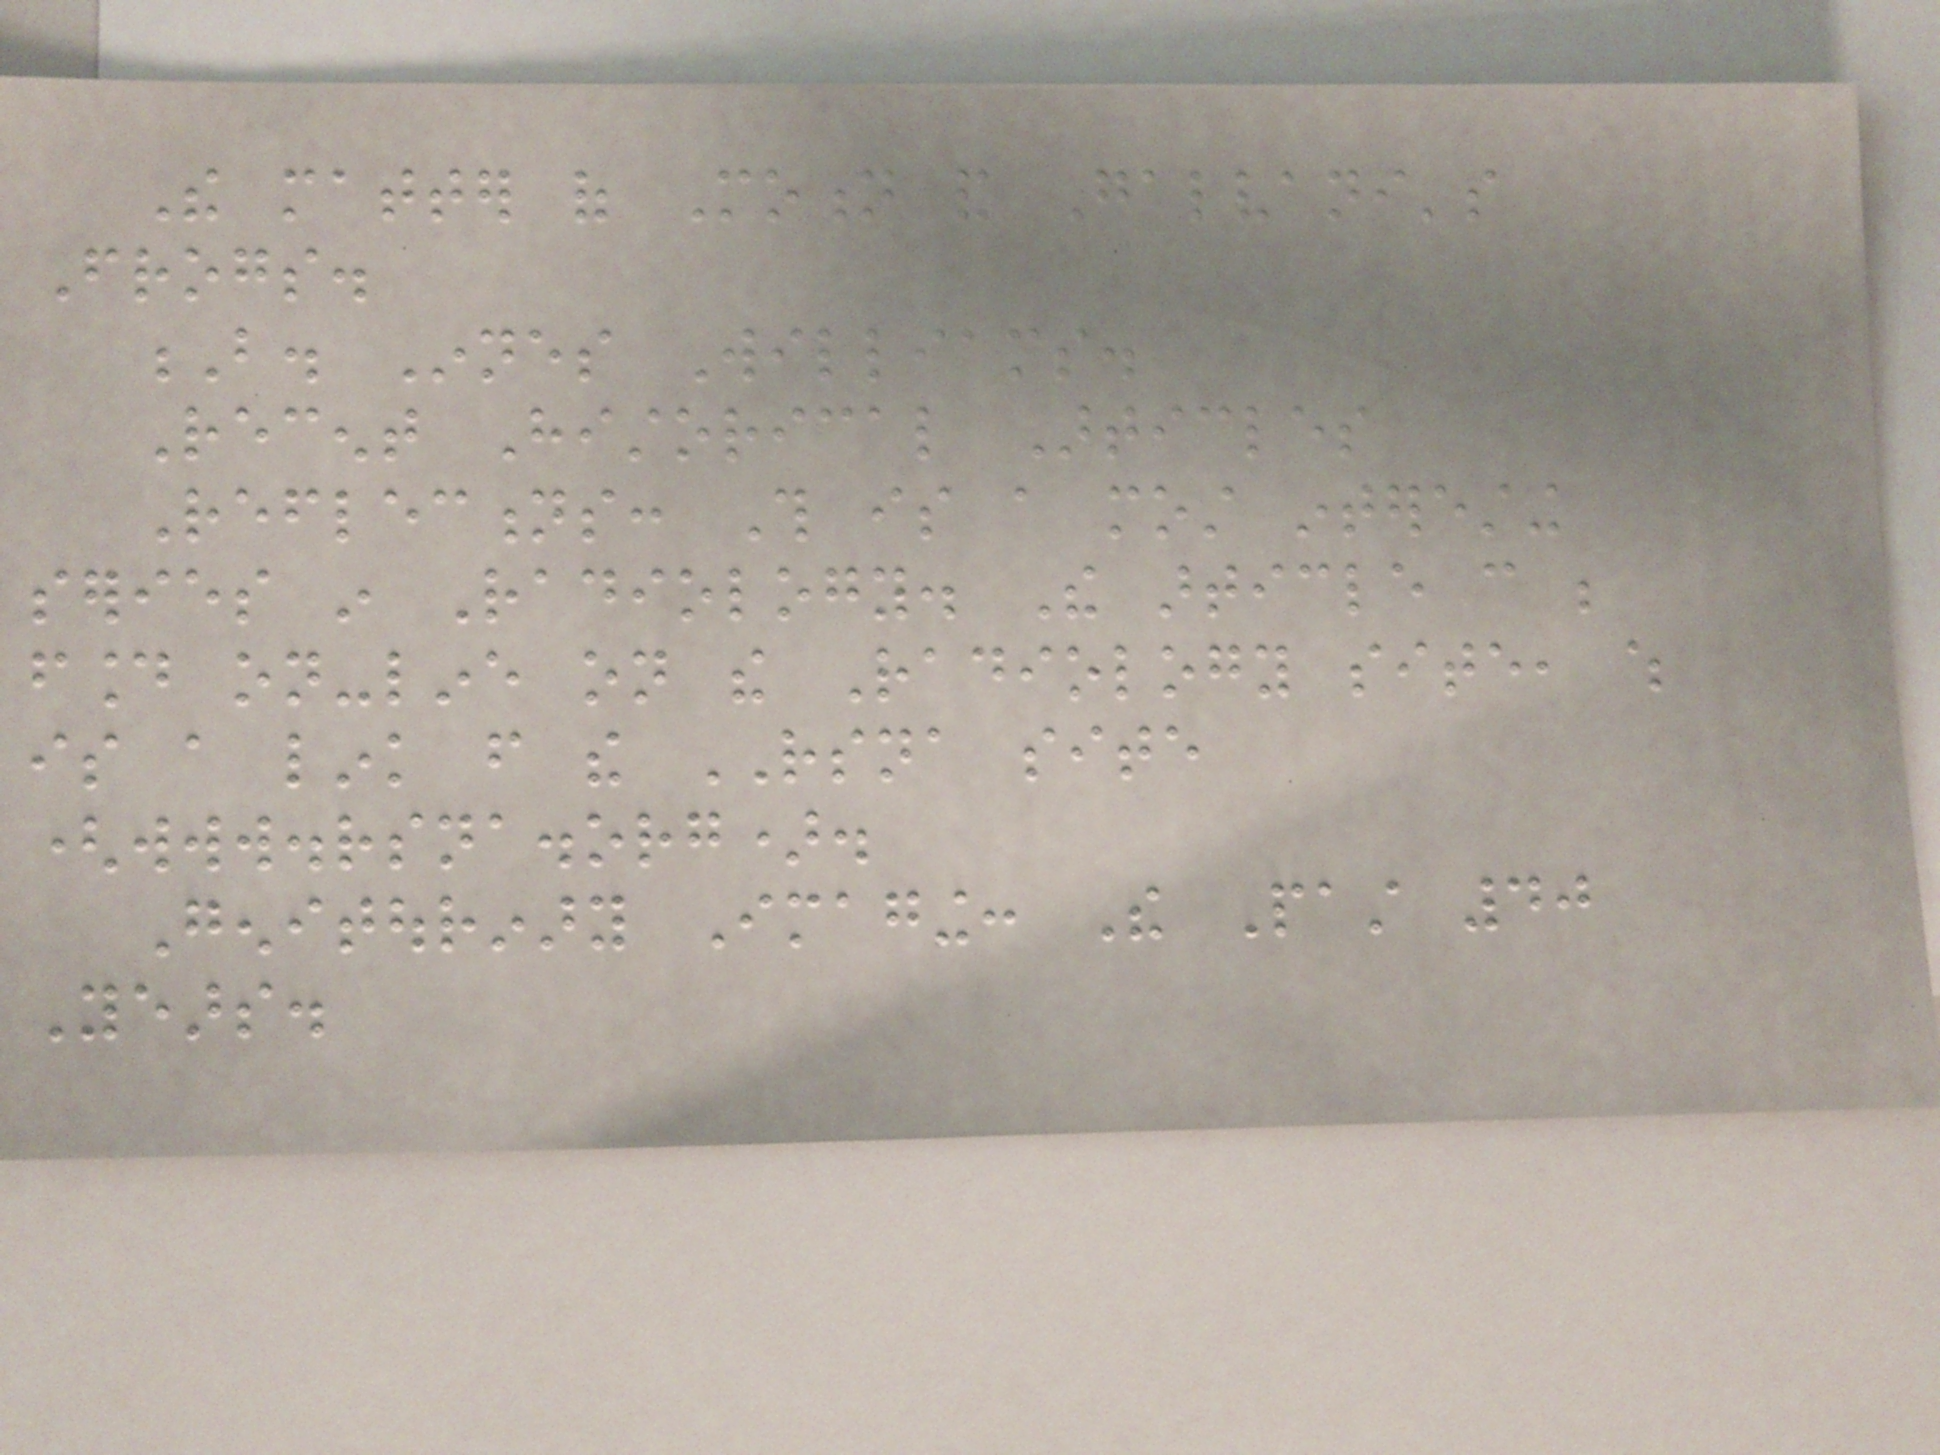The matter of Motion and Galvani's
Frogs.
B. Innes Williams.
Recent Historical Articles
Reflections: This is a most interesting
series in Radiology. The article can be
found on-line on the Radiology site, which
is a link from the RSNA site
(www.rsna.org).
Genitourinary Imaging: The Past 40
Years.
